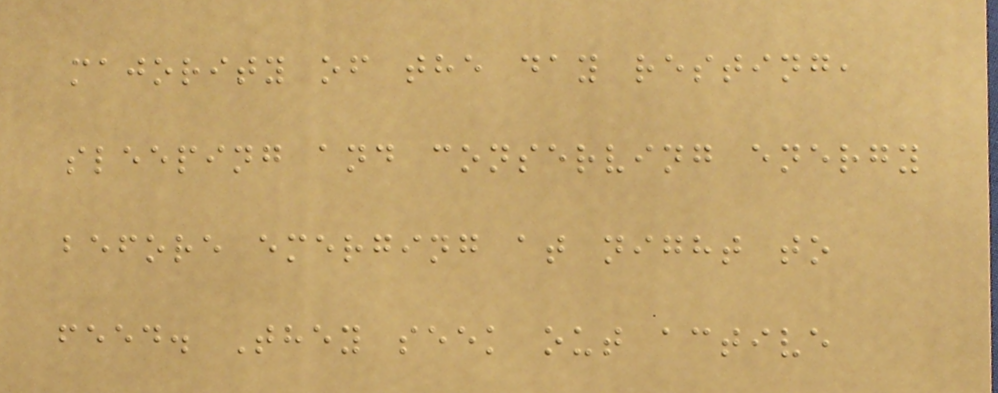majority of the day resting,
sleeping and conserving energy
before emerging at night to
feed. They seek out active
